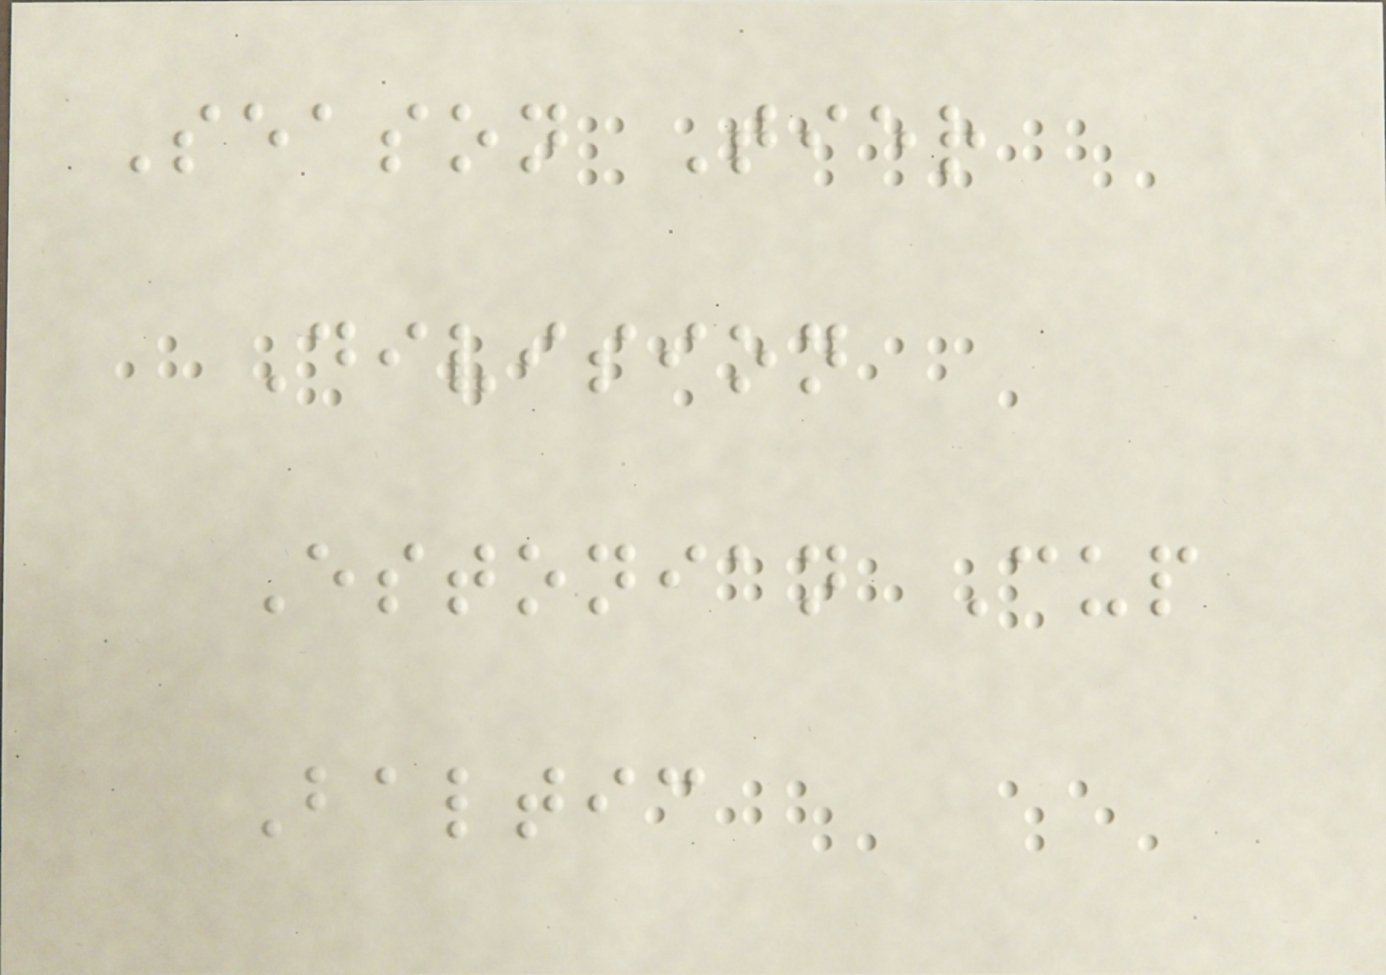Season Tier
Division
Estonian Cup
Baltic
